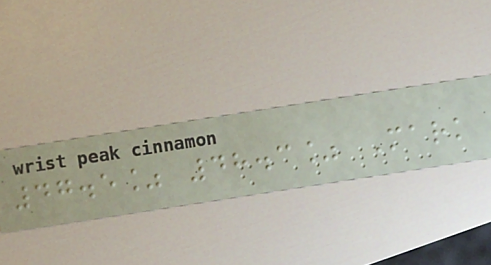47.5% 48.3% Mark
